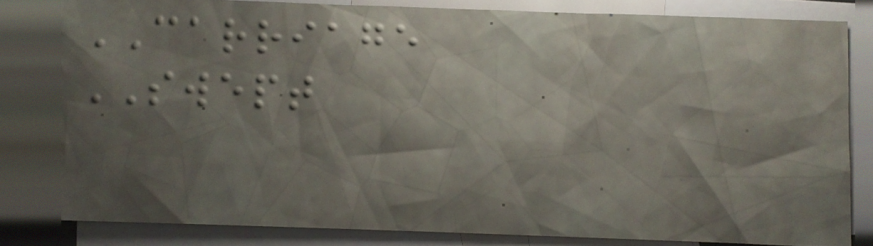CARRIAGE
SWEPT
